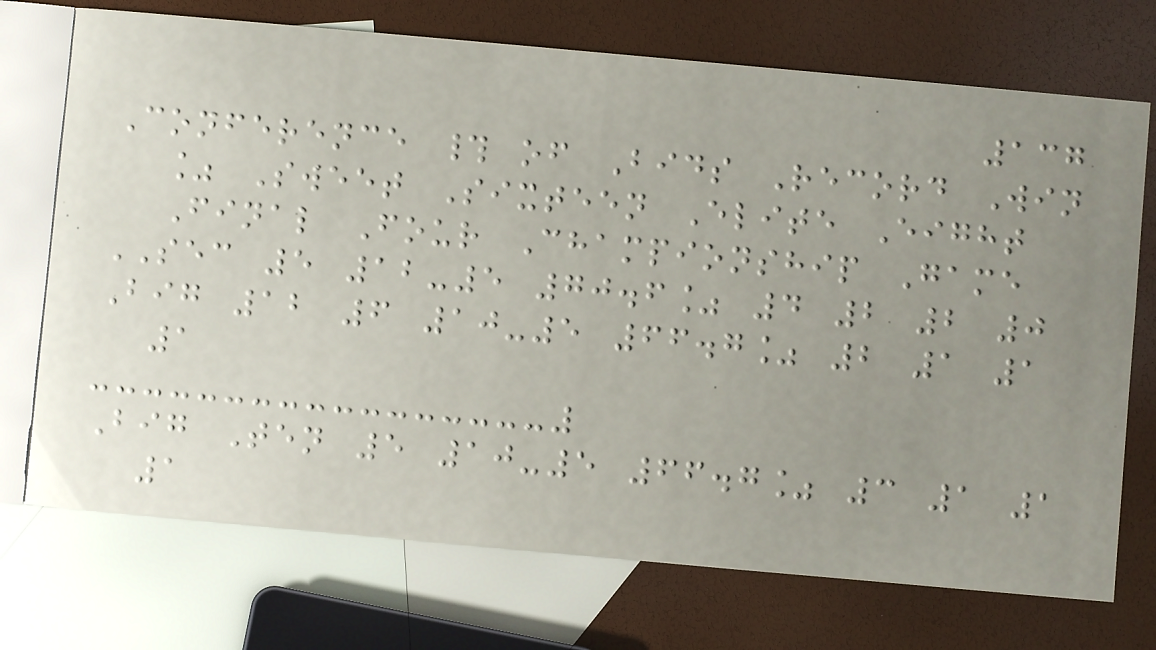137
Conference # of Bids Record Win
% Sweet Sixteen Elite Eight
Final Four Championship Game
SEC 5 12-5 70.6% 4 2 2 0
Big 12 6 10-5 66.7% 2 1 1
1
Big Ten 5 10-5 66.7% 3 1 1
1
